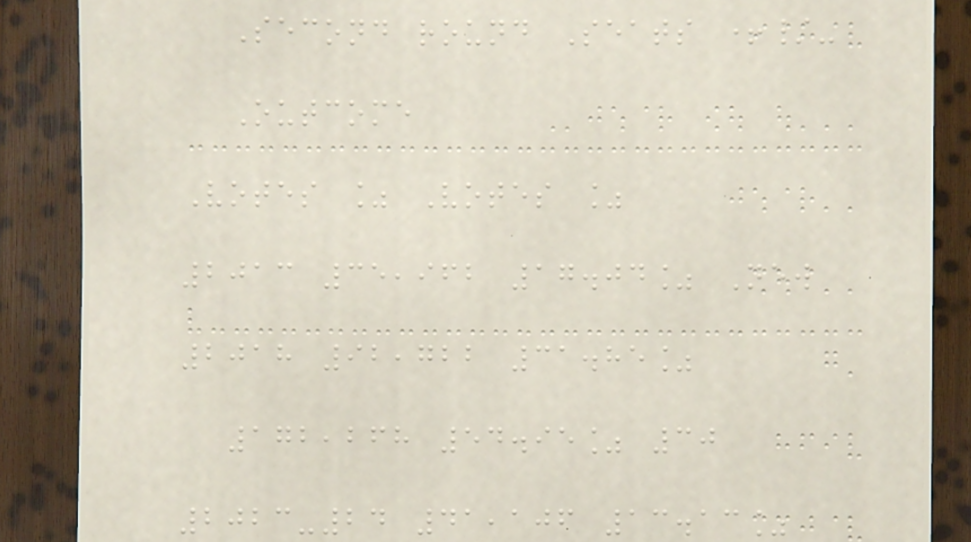Second round Seats +/-
Outcome
Votes % Votes %
2013 35,962 17.04% New
2018 92,722 31.85%
172,268 54.95% 30
2023-24 41,106 13.13%
